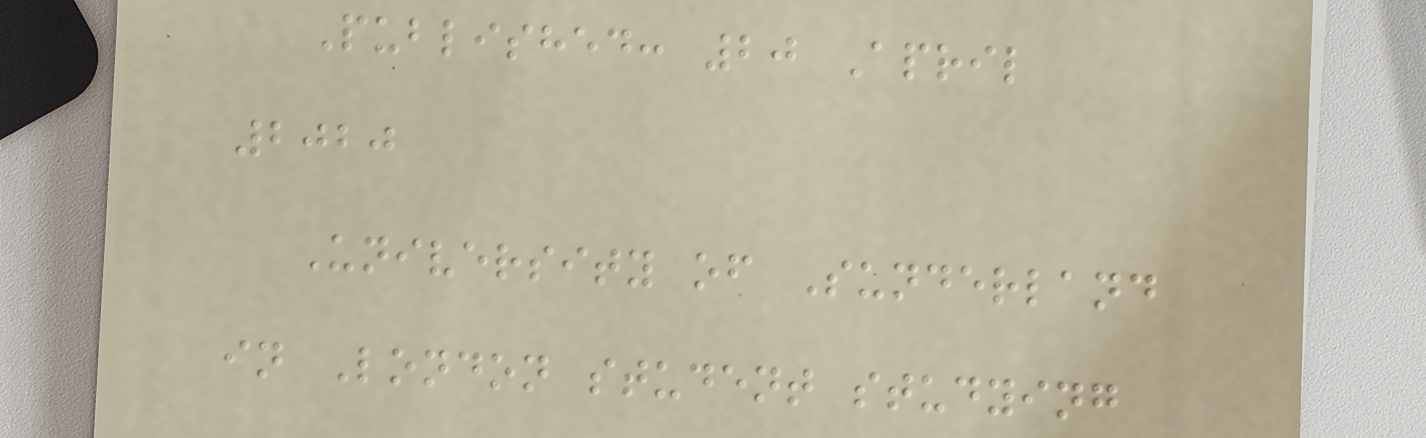Published: 20 April
2020
University of Sunderland
in London student studying
